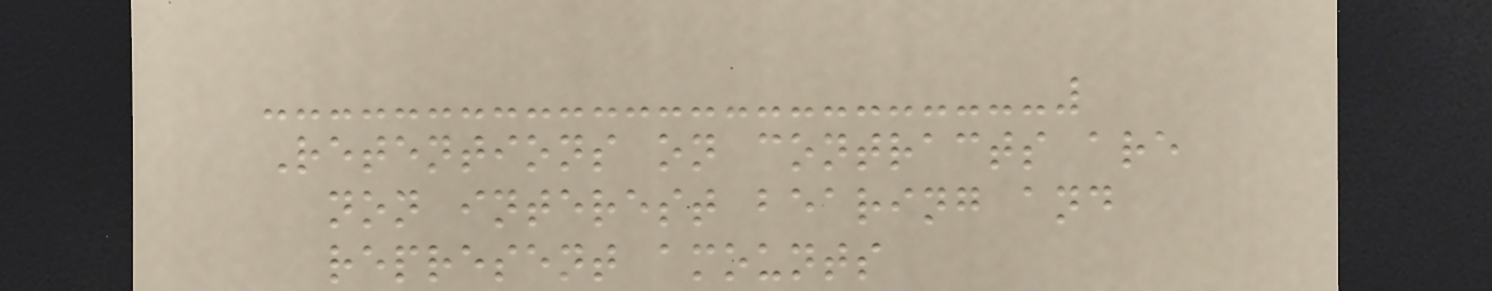Retentions on contracts are
non interest bearing and
represent amounts
